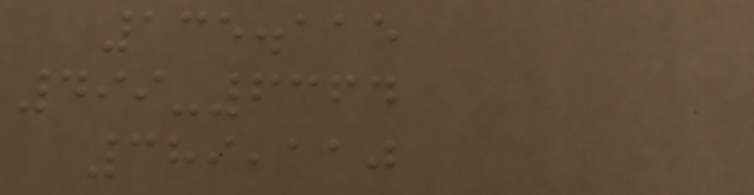135.115
499-6364
389,110
